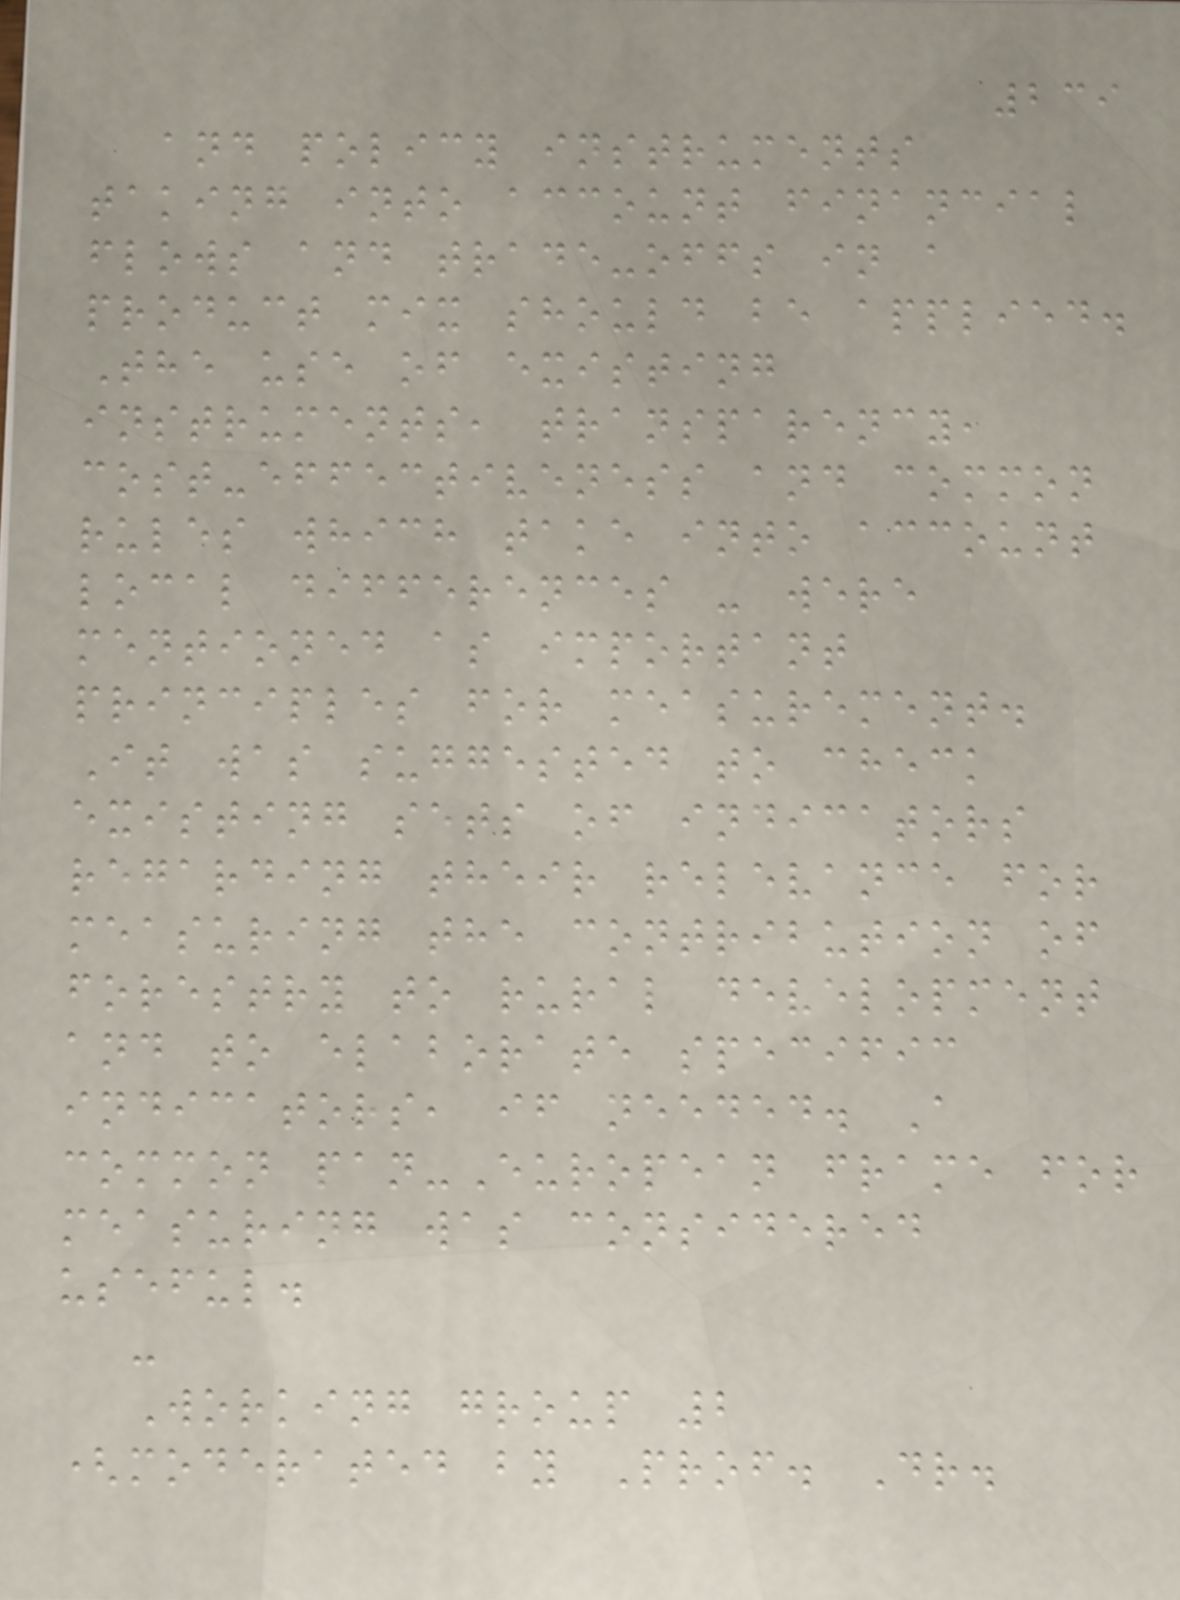239
and policy instruments
taking into account financial
flows and trade-offs in a
product mix should be applied.
The use of existing
instruments, transparency,
cost-effectiveness and common
rules which take into account
local differences - were
mentioned as important
principles for measurement.
It was suggested to check
existing sets of indicators
regarding their relevance for
measuring the contribution of
forestry to rural development
and to elaborate specific
indicators, if needed. A
common pan-European frame for
measuring was considered
useful.
-
Working group 2
(moderated by Prof. Dr.
